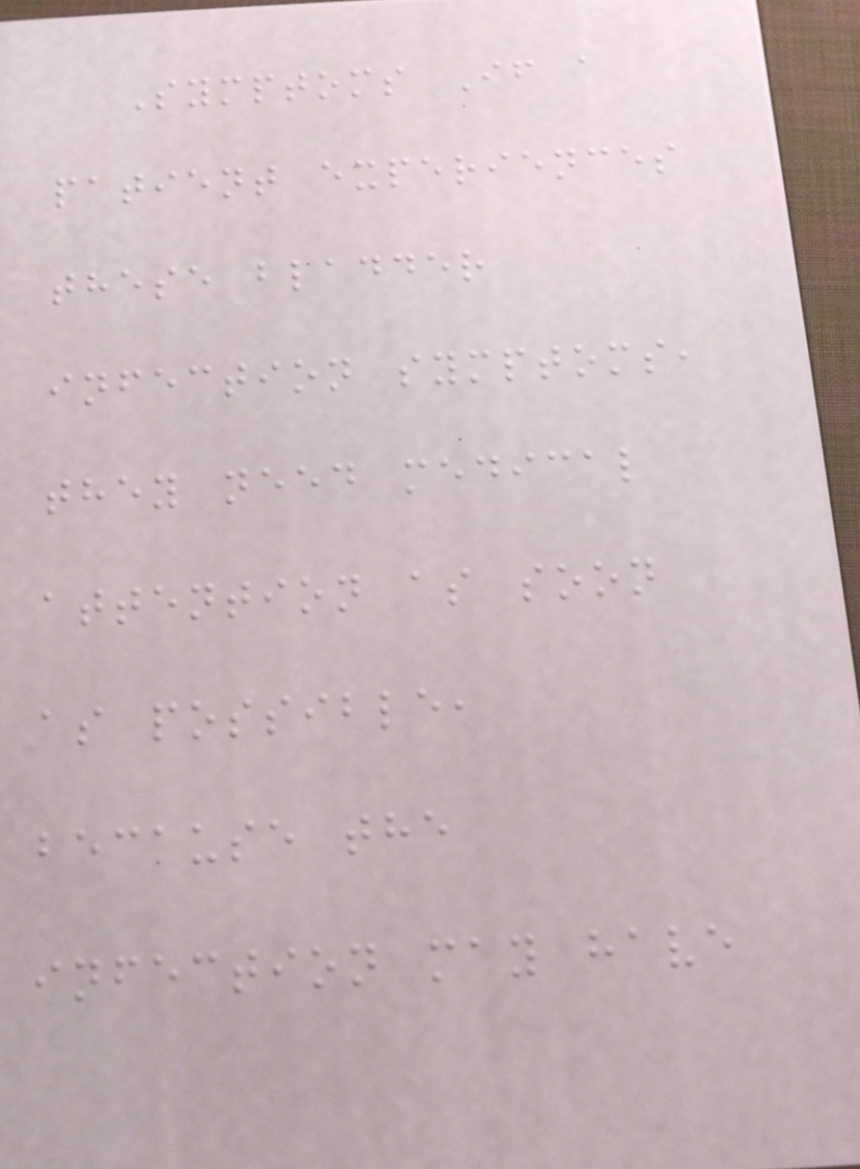Symptoms If a
patient experiences
these bladder
infection symptoms,
they need medical
attention as soon
as possible,
because the
infection may have
